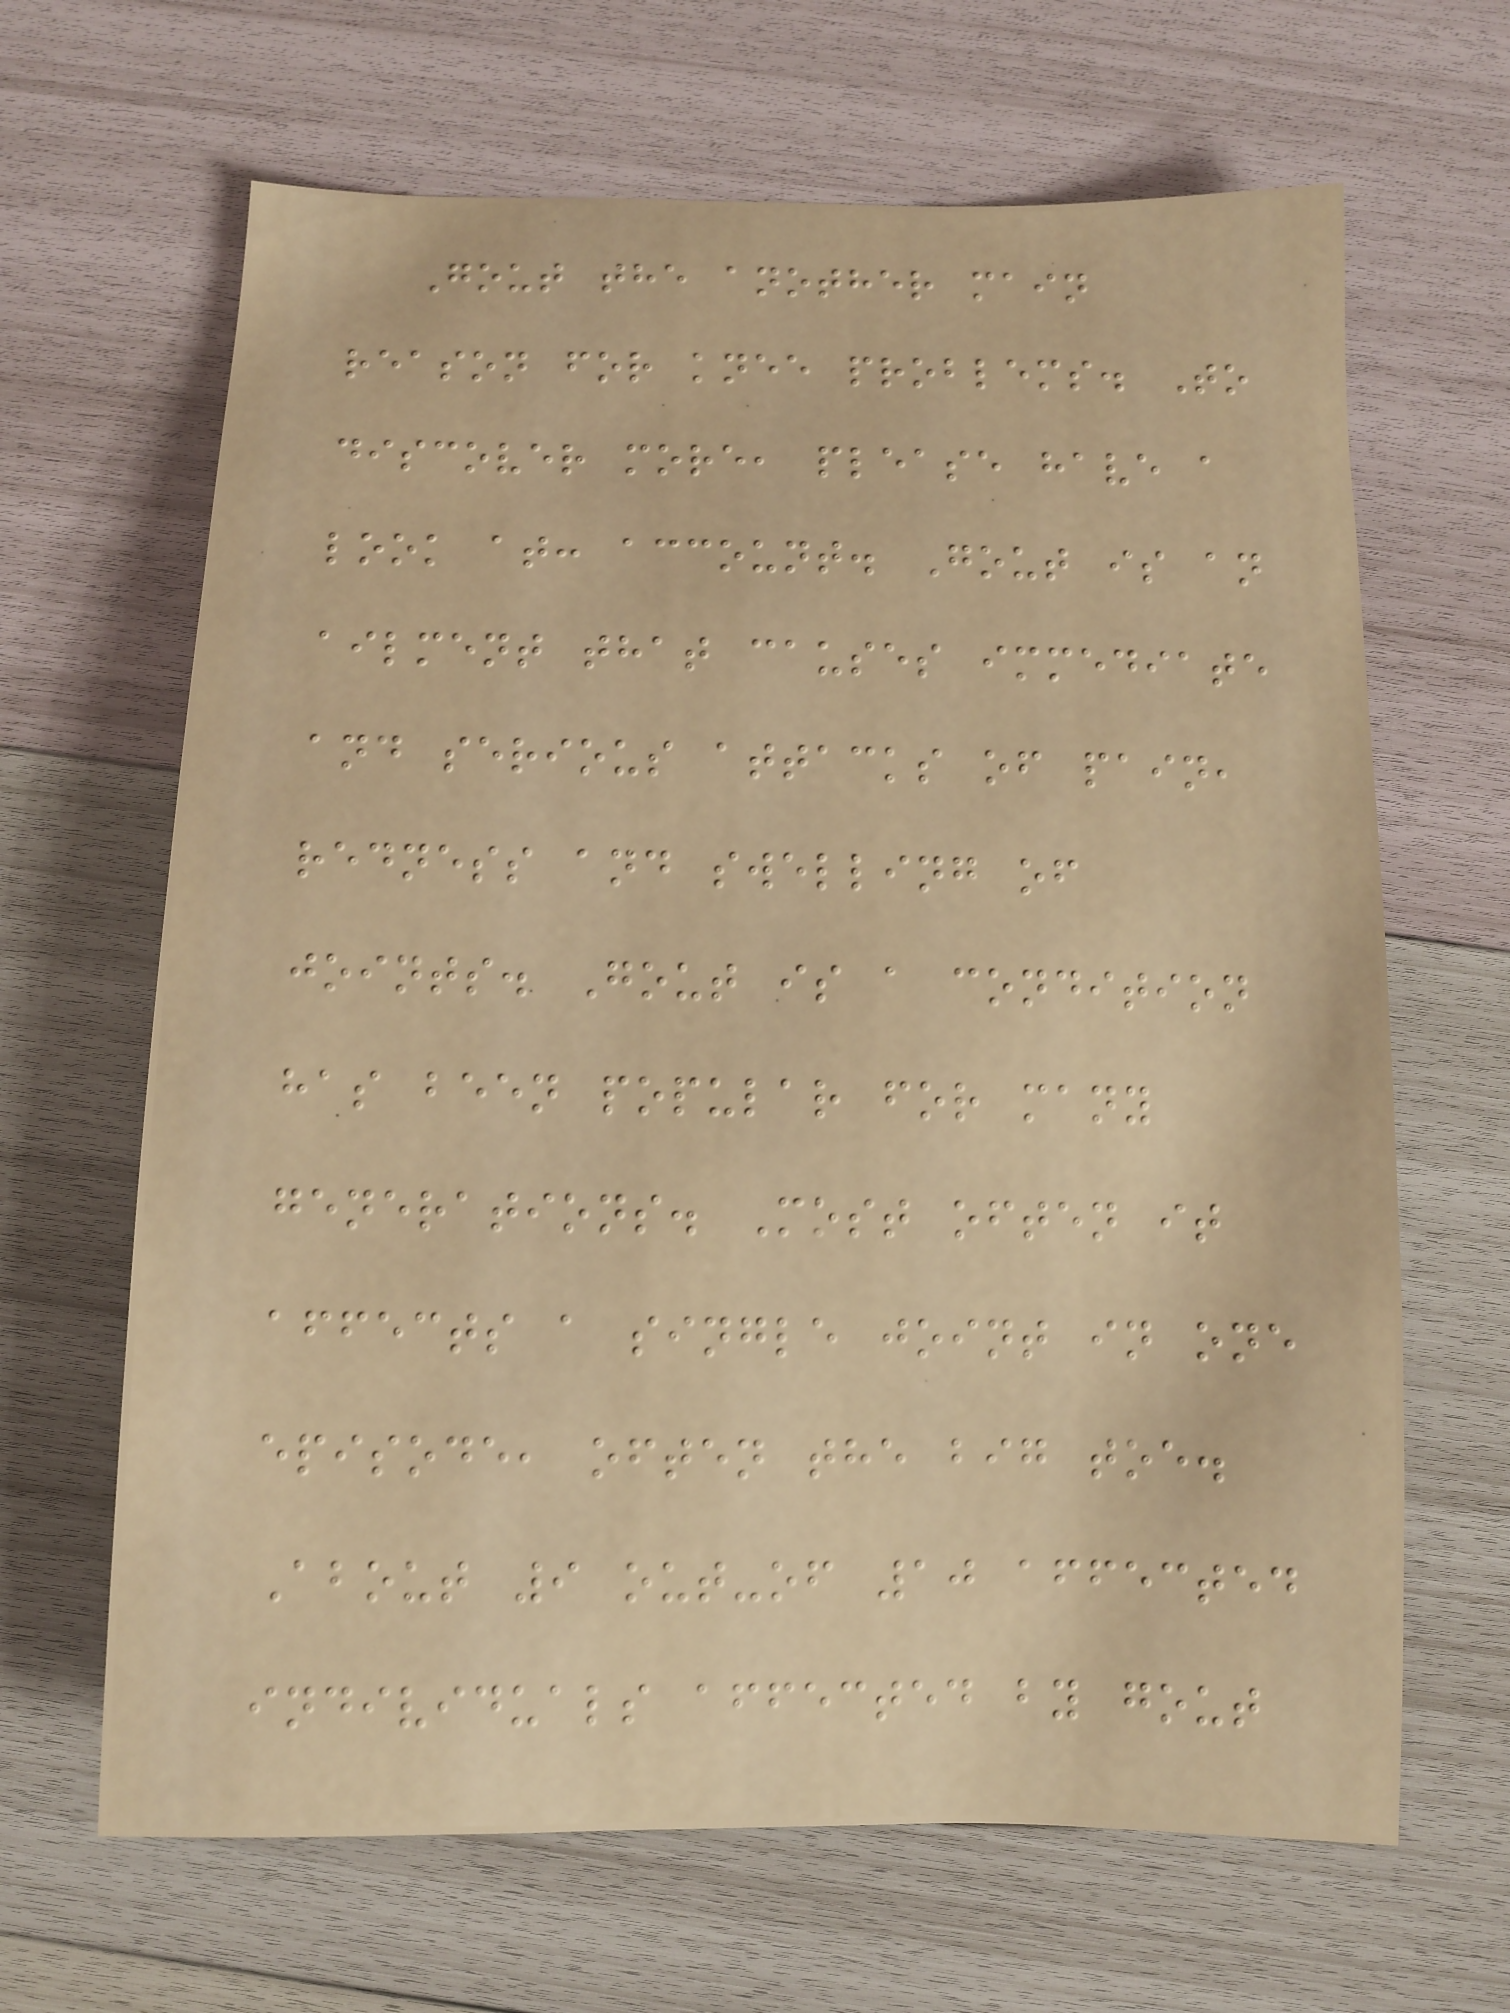Gout the another main
reason for knee problems. To
discover more, please have a
look at: account. Gout is an
ailment that causes immediate
and serious attacks of pain,
redness and swelling of
joints. Gout is a condition
has been popular for many
generations. Most often it
affects a single joint in one
episode, often the big toe.
About 9 out-of 10 affected
individuals affected by gout
